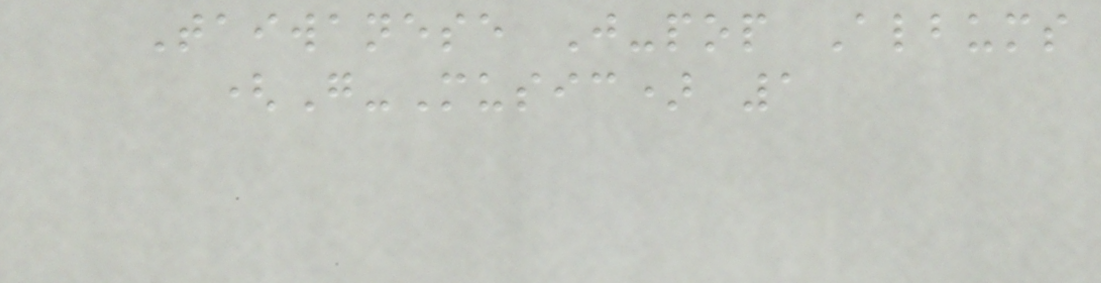Taiwanese J-pop Albums
(G-Music) 1
